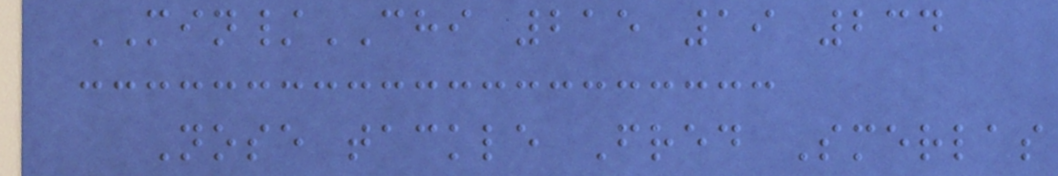MIN/CHI 215 19 234
Nose tackle Fred Smerlas
